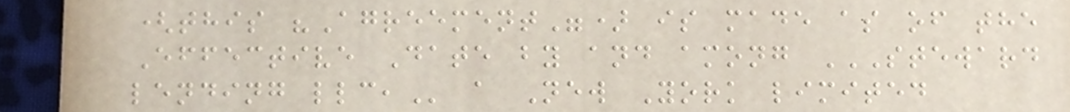(this "Agreement") is made as of the
Effective Date by and among STEWARD
LENDING LLC, a New York limited
